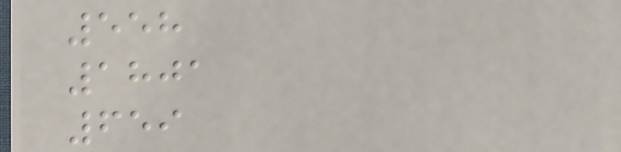558
1801
659
